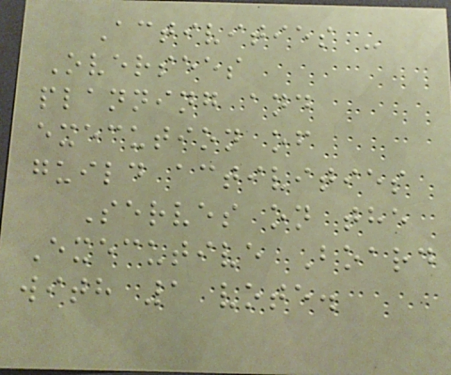Activities -
Oversees
planning and
execution of
guild activities
Serves on the
Executive Board
with 1 vote.
